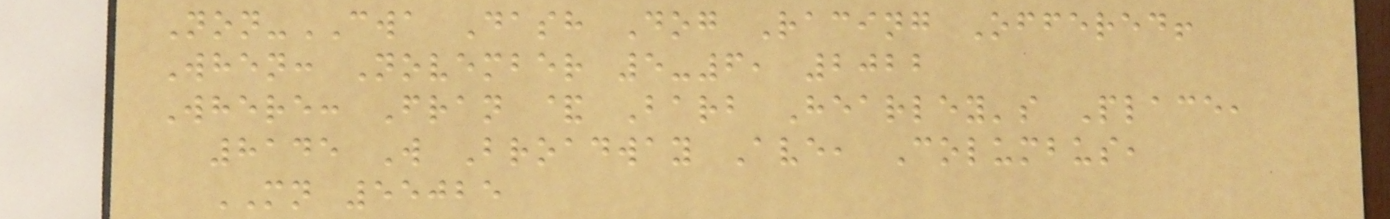Non-CWA Dash Dog Racing Offered!
When: November 5-6, 2022
Where: Fran & Barb Hearley's Place,
8145 W Broadway Ave, Columbus,
MN 55025
